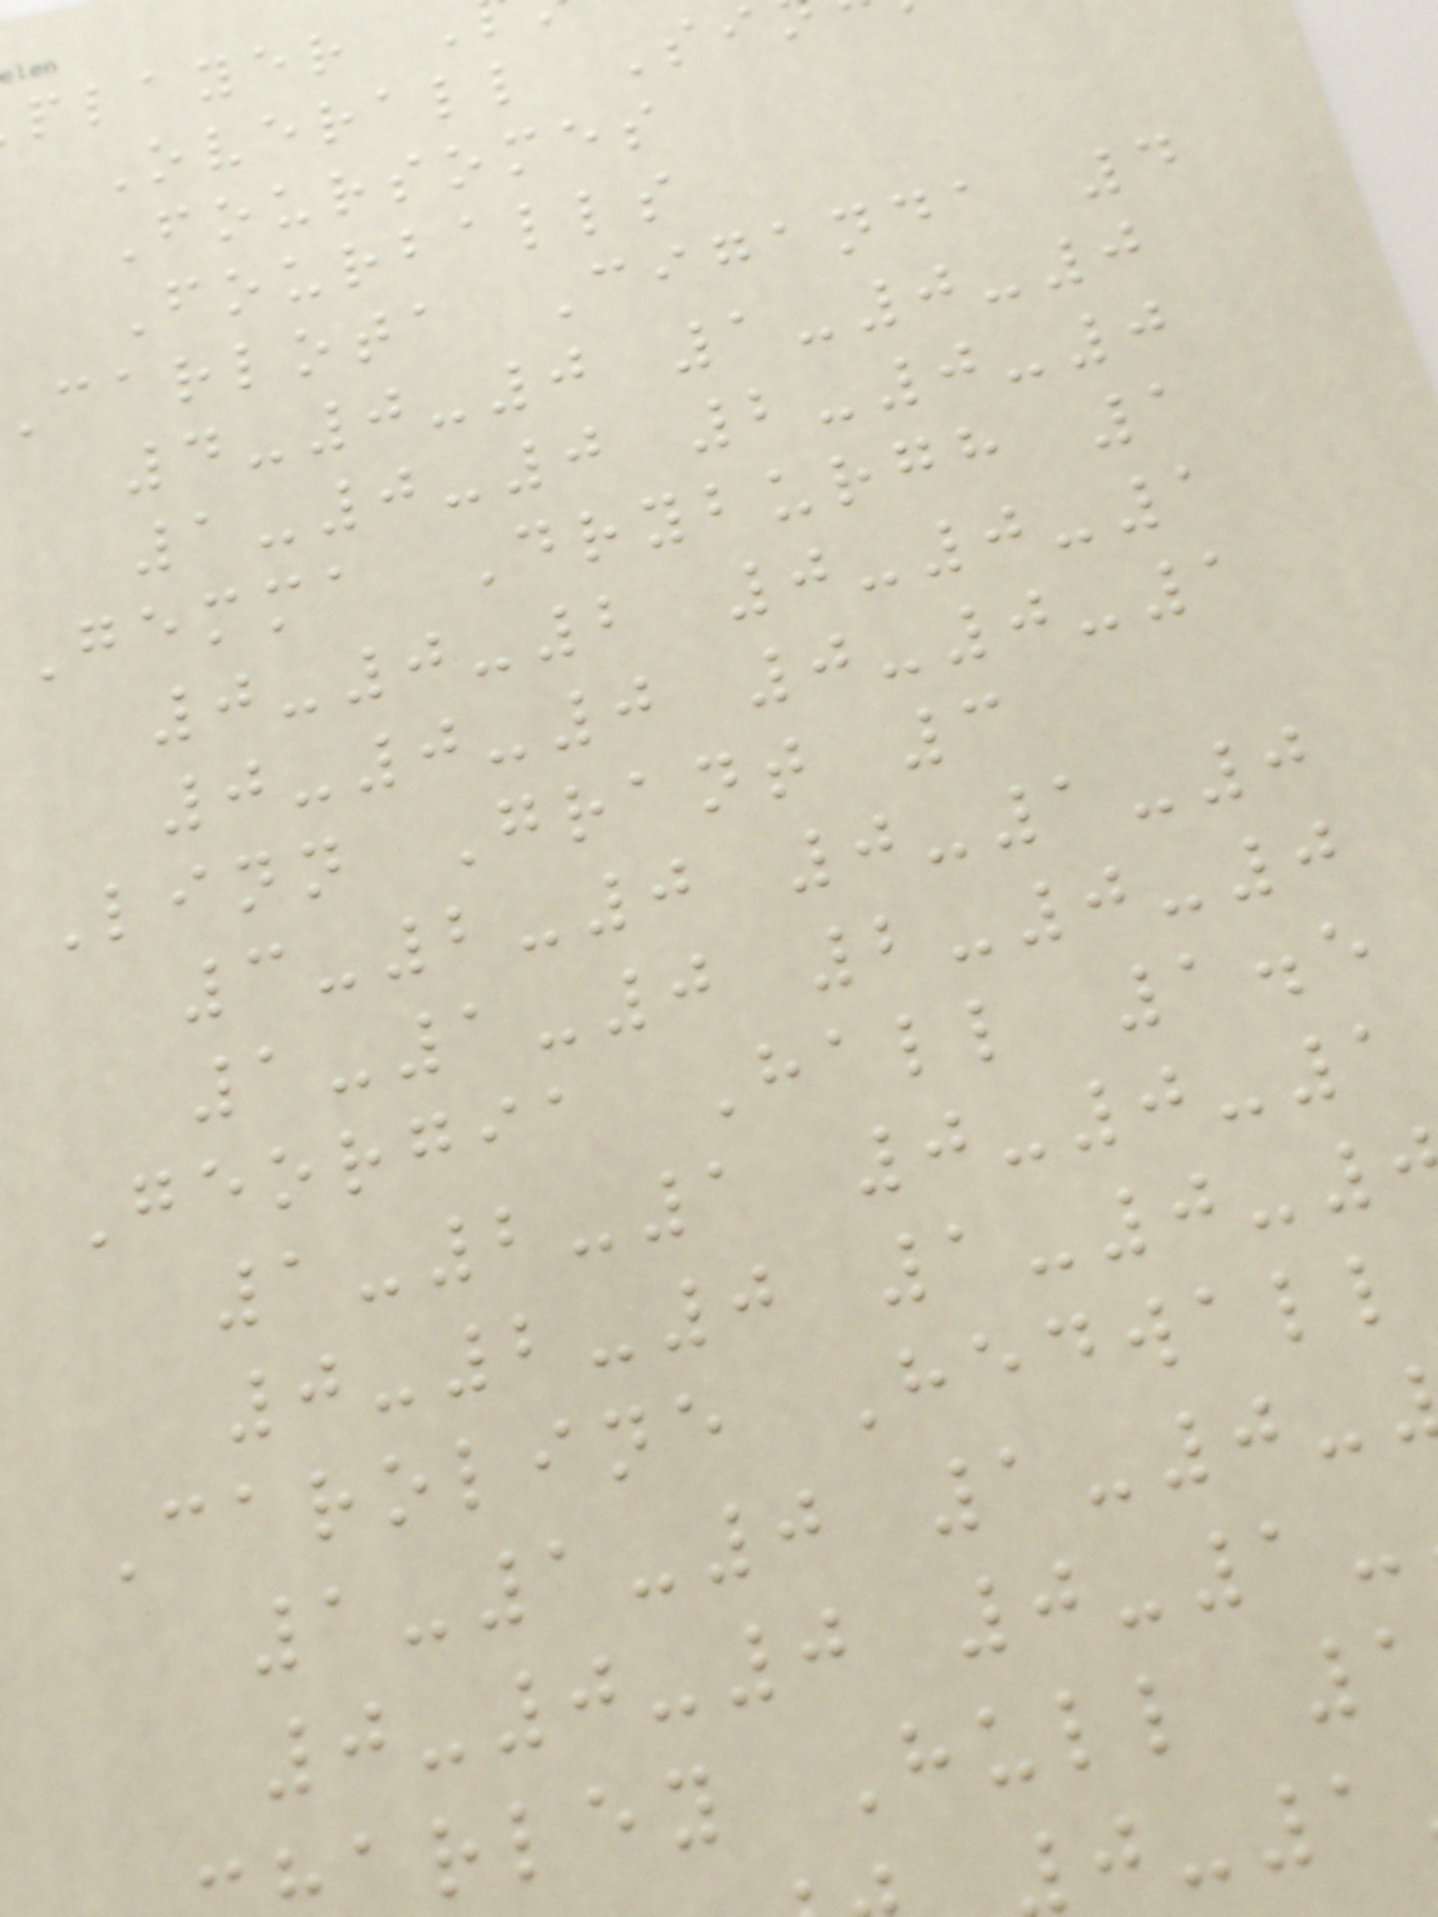player
Overall Si
Foursomes
Fourballs
carlota Ciganda 4
4-0-0 1-0-0
1-0-0 2-0-0
Gemma Dryburgh 1
0-0-2 0-0-1
0-0-0 0-0-1
Linn Grant 3
3-2-0 0-1-0
1-1-0 2-0-0
Georgia Hall 1.5
1-2-1 0-0-1
0-2-0 1-0-
Caroline Hedwall
1-1-0 1-0-
0-0-0 0-1-
arley Hull
